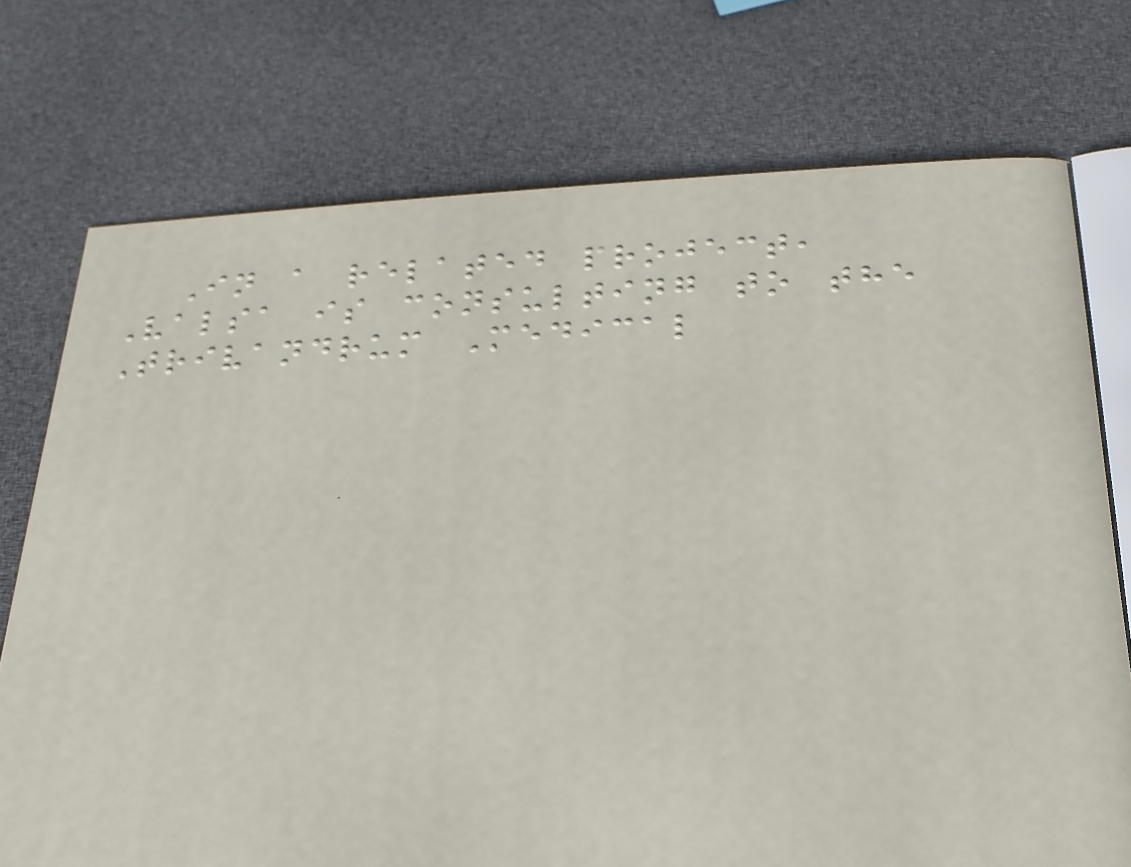In a related project,
Valsa is consulting to the
Trivandrum Medical
